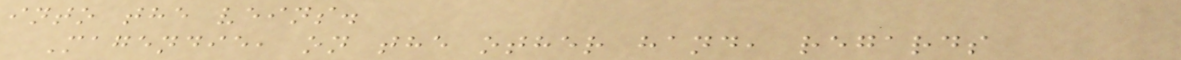into the veins.
Magendie, on the other hand, regards
